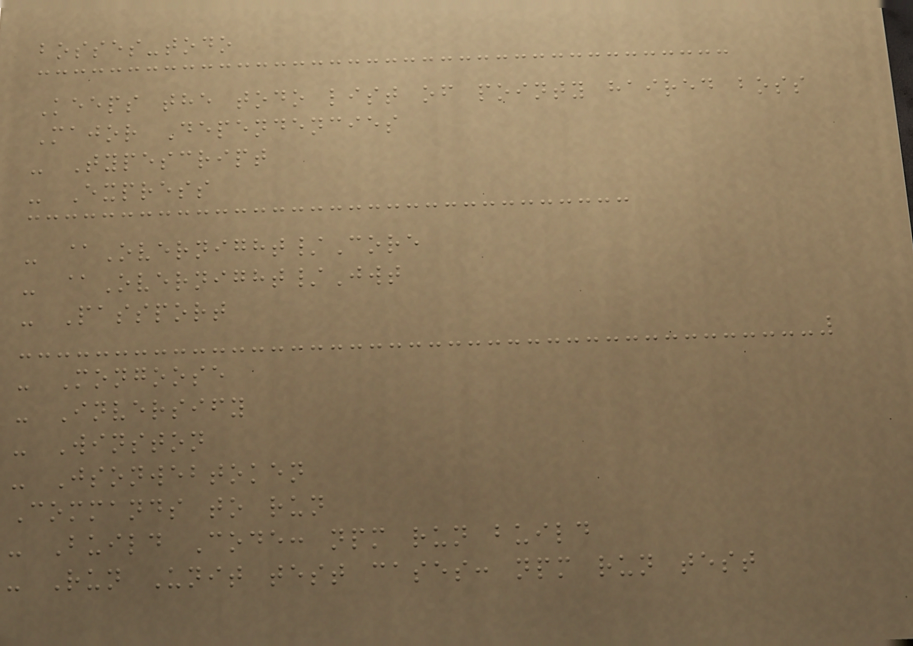bosses-todo
Keeps the todo list of pointy haired boss
Major Dependencies
- Typescript
- Express
- @Overnight/Core
- @Overnight/Jwt
- Passport
- Mongoose
- Inversify
- Winston
- Jsonwebtoken
Commands to run
- Build Code: npm run build
- Run Unit test cases: npm run test
